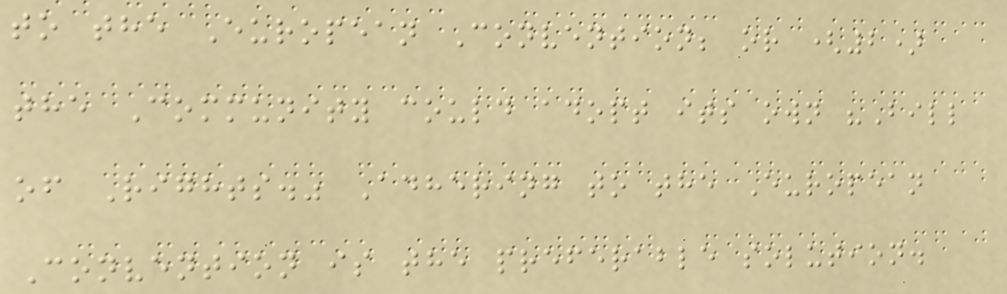to the European Convention; or (2)
the Community could adopt its own "Bill
of Rights." Adhering to the European
Convention is the preferable solution.
